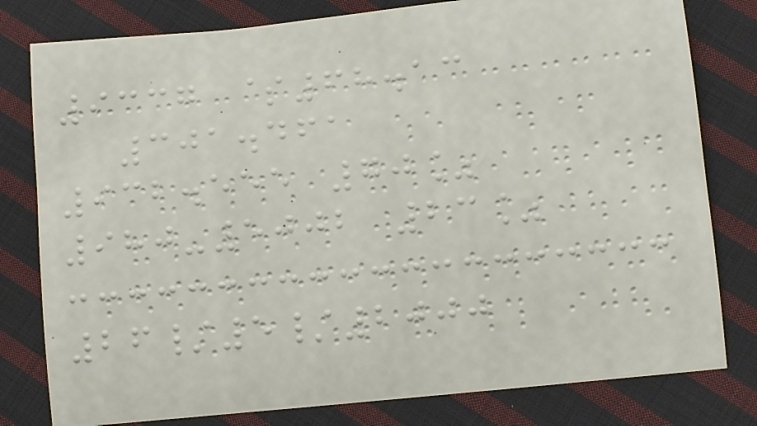9337 $68.13
301.461
932.555 70%
980-5002 23%
26/5/2000
